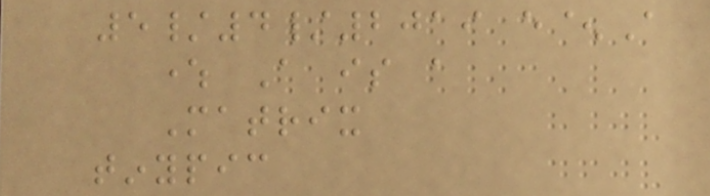5/4/2019 e^A
where A is a
Matrix
tinypic
